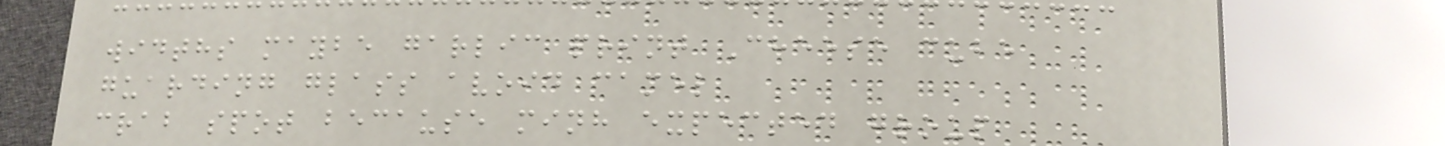widths maybe garlic print Cheese cube
guarding glass avoid camel
crab spot because minh expected group
